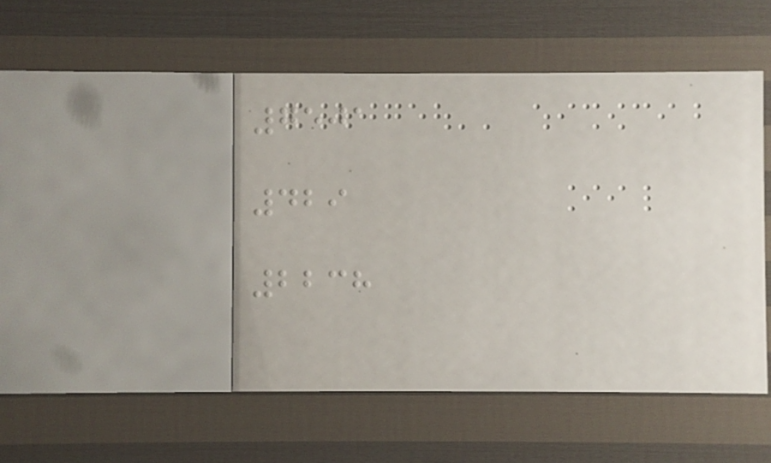7501
429
2238
